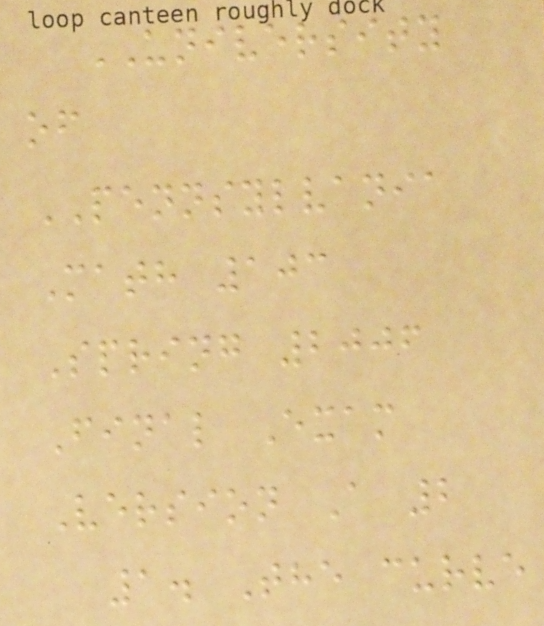UNIVERSITY
of
PENNSYLVANIA
Math 103
Spring 2006
Final Exam
Version A 2
1. The curve
